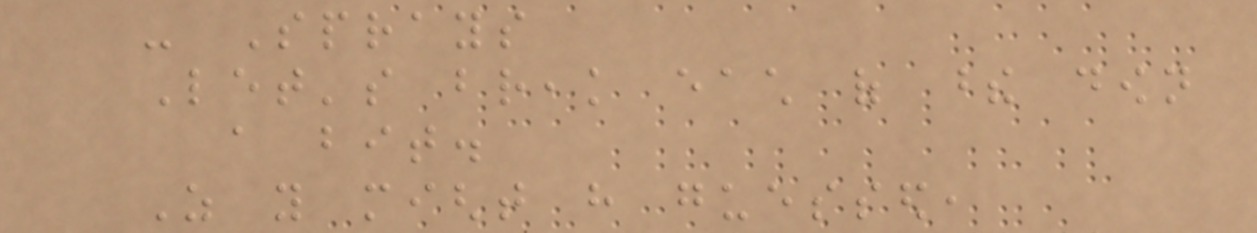- Sprays
Let's break each of these down
a bit.
As you might have guessed,
